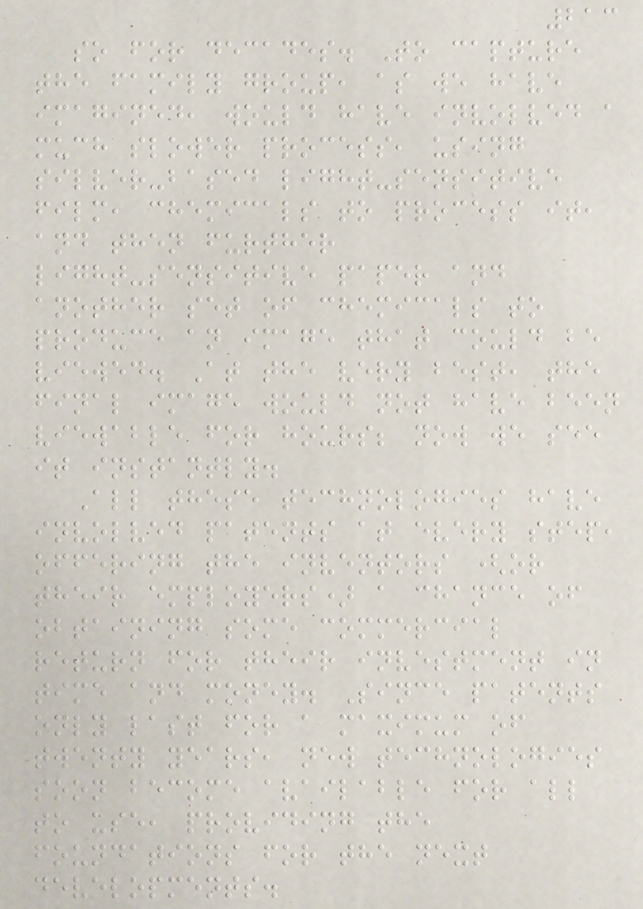213
so for decades. To capture
the family group, as we have
imagined, would have involved a
much slower process, using
silver-based light-sensitive
film, chemicals to process it,
and then further
light-sensitive paper and
another set of chemicals to
produce an image that could be
viewed. At the very best, the
final image would not have been
viewable for hours; now we see
it instantly.
All these technologies have
involved patents at every step,
offering the inventors (or
their employers) a chance of
obtaining some commercial
return for their investment in
time and money. Since patents
only last for a maximum of
twenty years, new technologies
soon become available for all
to use, providing the
foundations for the next
developments.
